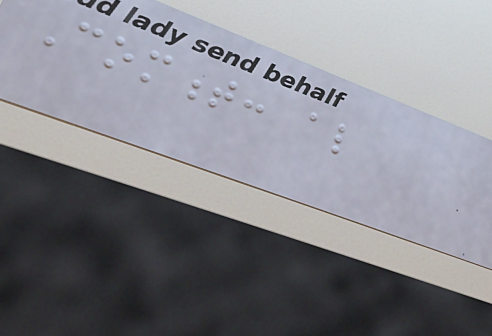Comment: also
